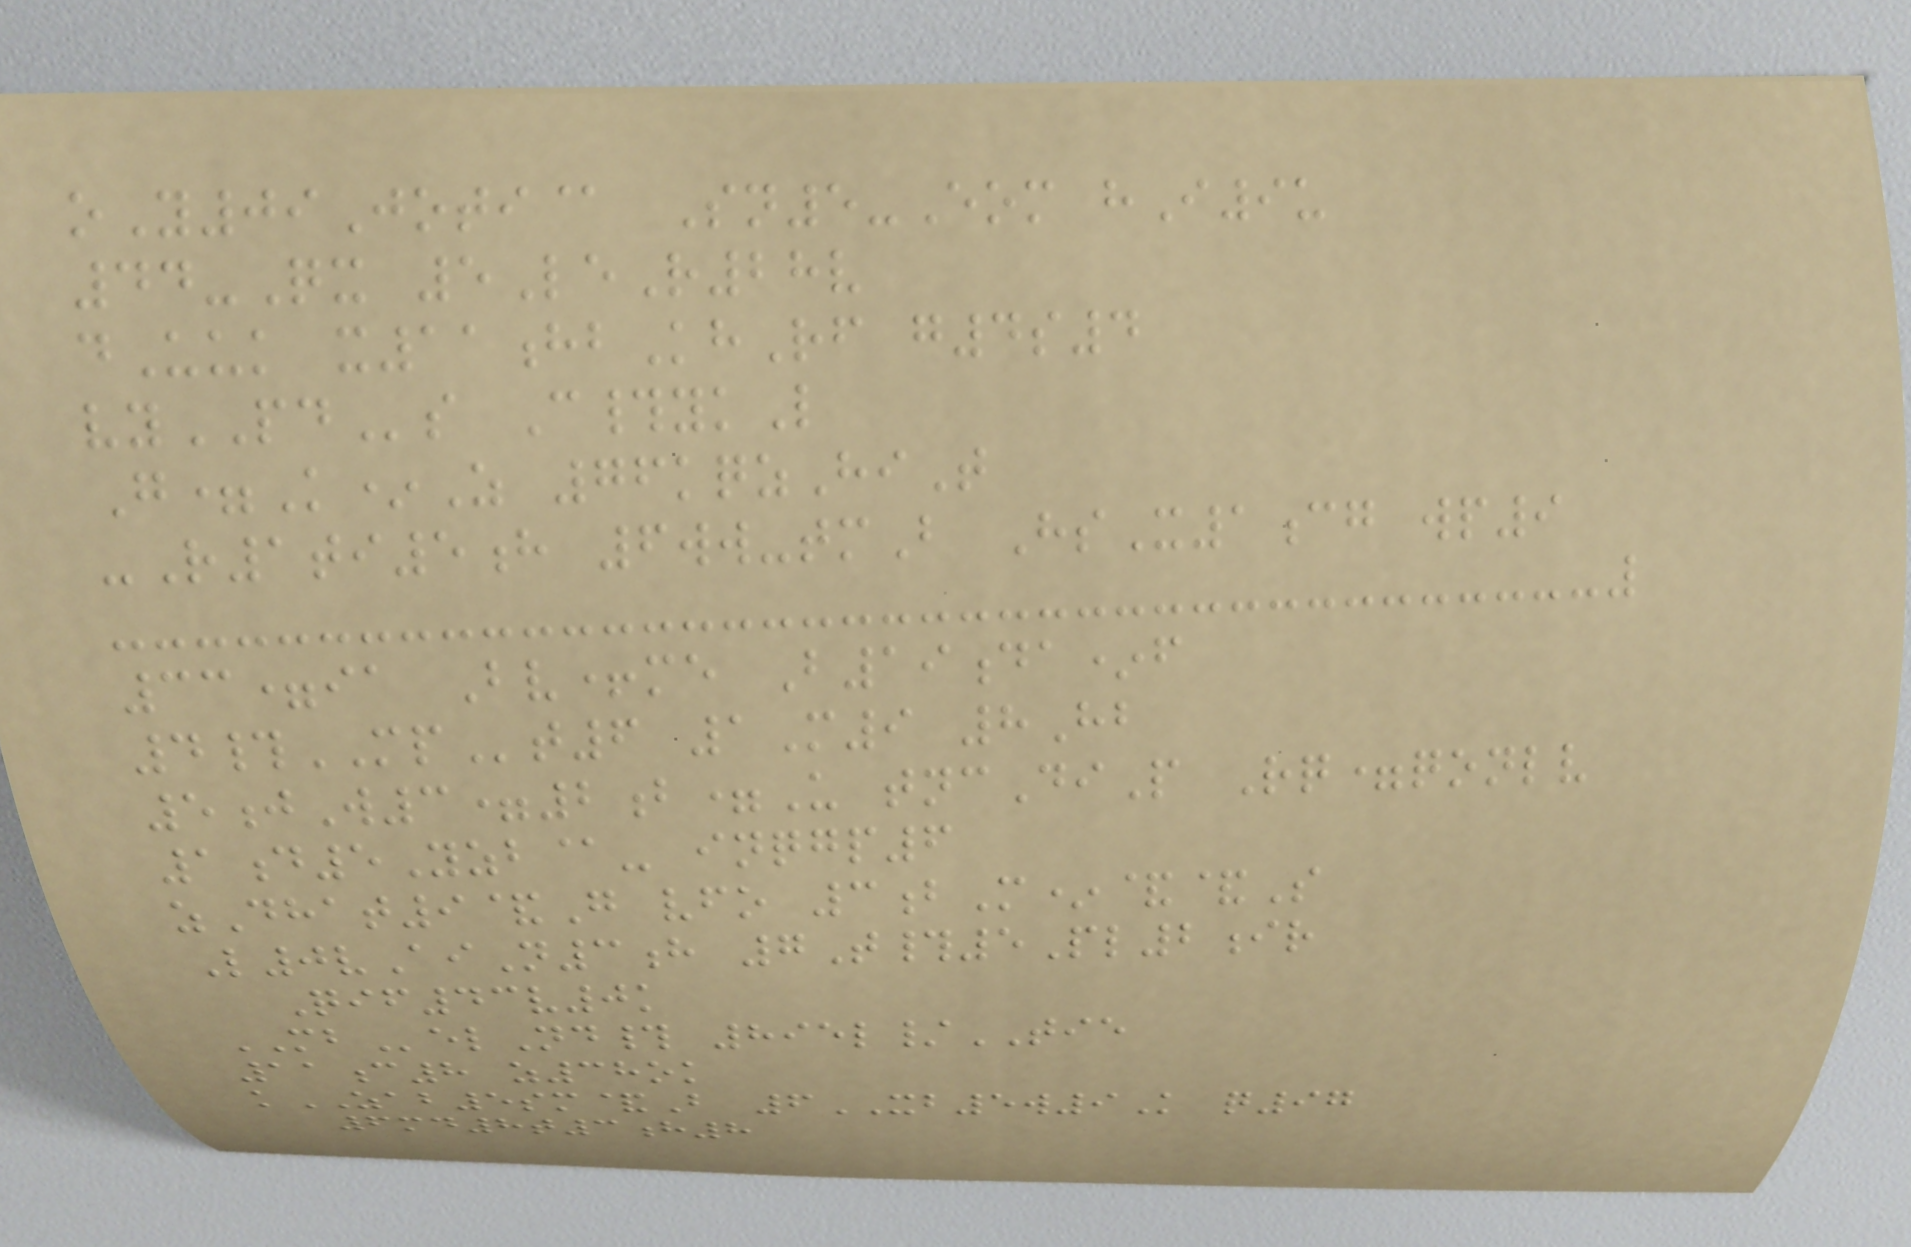oY09Joti@ Sn5-Eom hI9u
44-Qx 5LeR28v
dUuk x11hbKhRf g4s4
vyPDs C#ykL
G=K*Z 76kqzHiT
-R1ti5h 6ww-tmB HsX1cg wp9
33=ia Bv+me B19da*f
4#MPt6 1M9 8Hb
5jW3=2b=U tncDiP Rq=qonlv
1d5Yzb@- inqgp6
zDhat9&G vfo 3bM*&&S
L0vAiN3h 7T#5Pl2ir
Qif43v0k
MBelNd# 895l/TIE
11c8 z38ok
kZAB5sm&B 6XB5w9K q97
6md8t3h8
